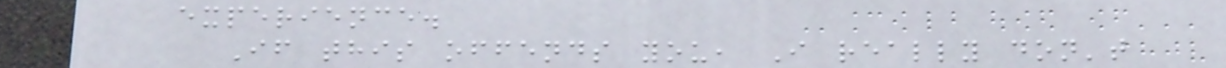experience.
If this offends you, I really don't
